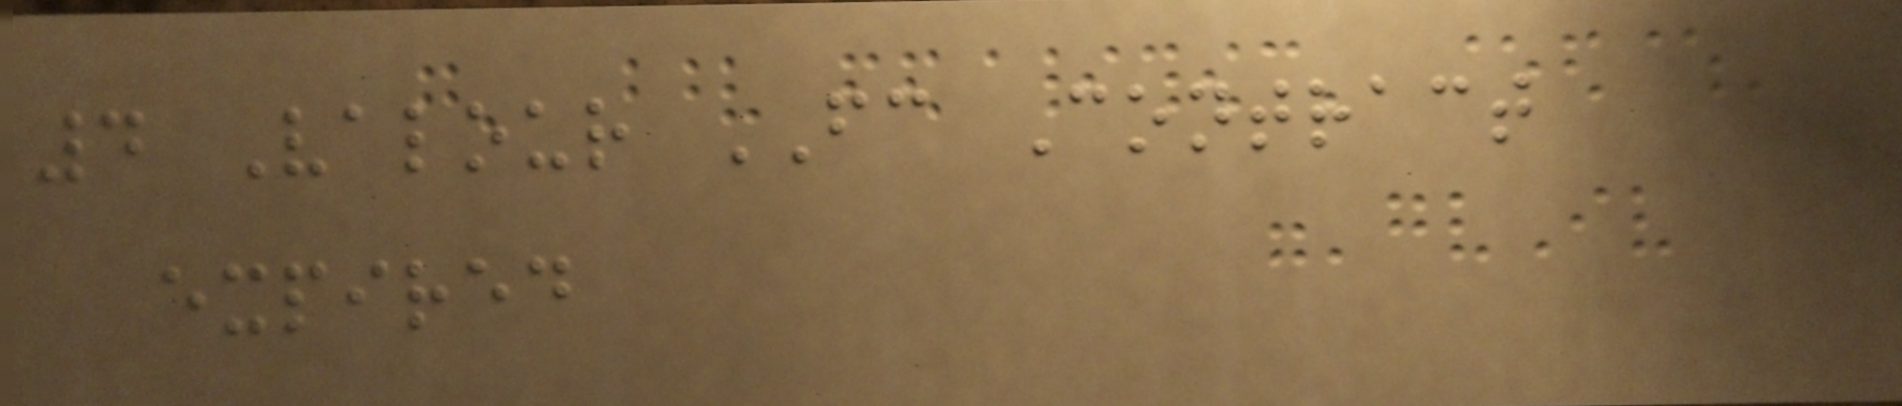4 Valour FC Contract
expired
